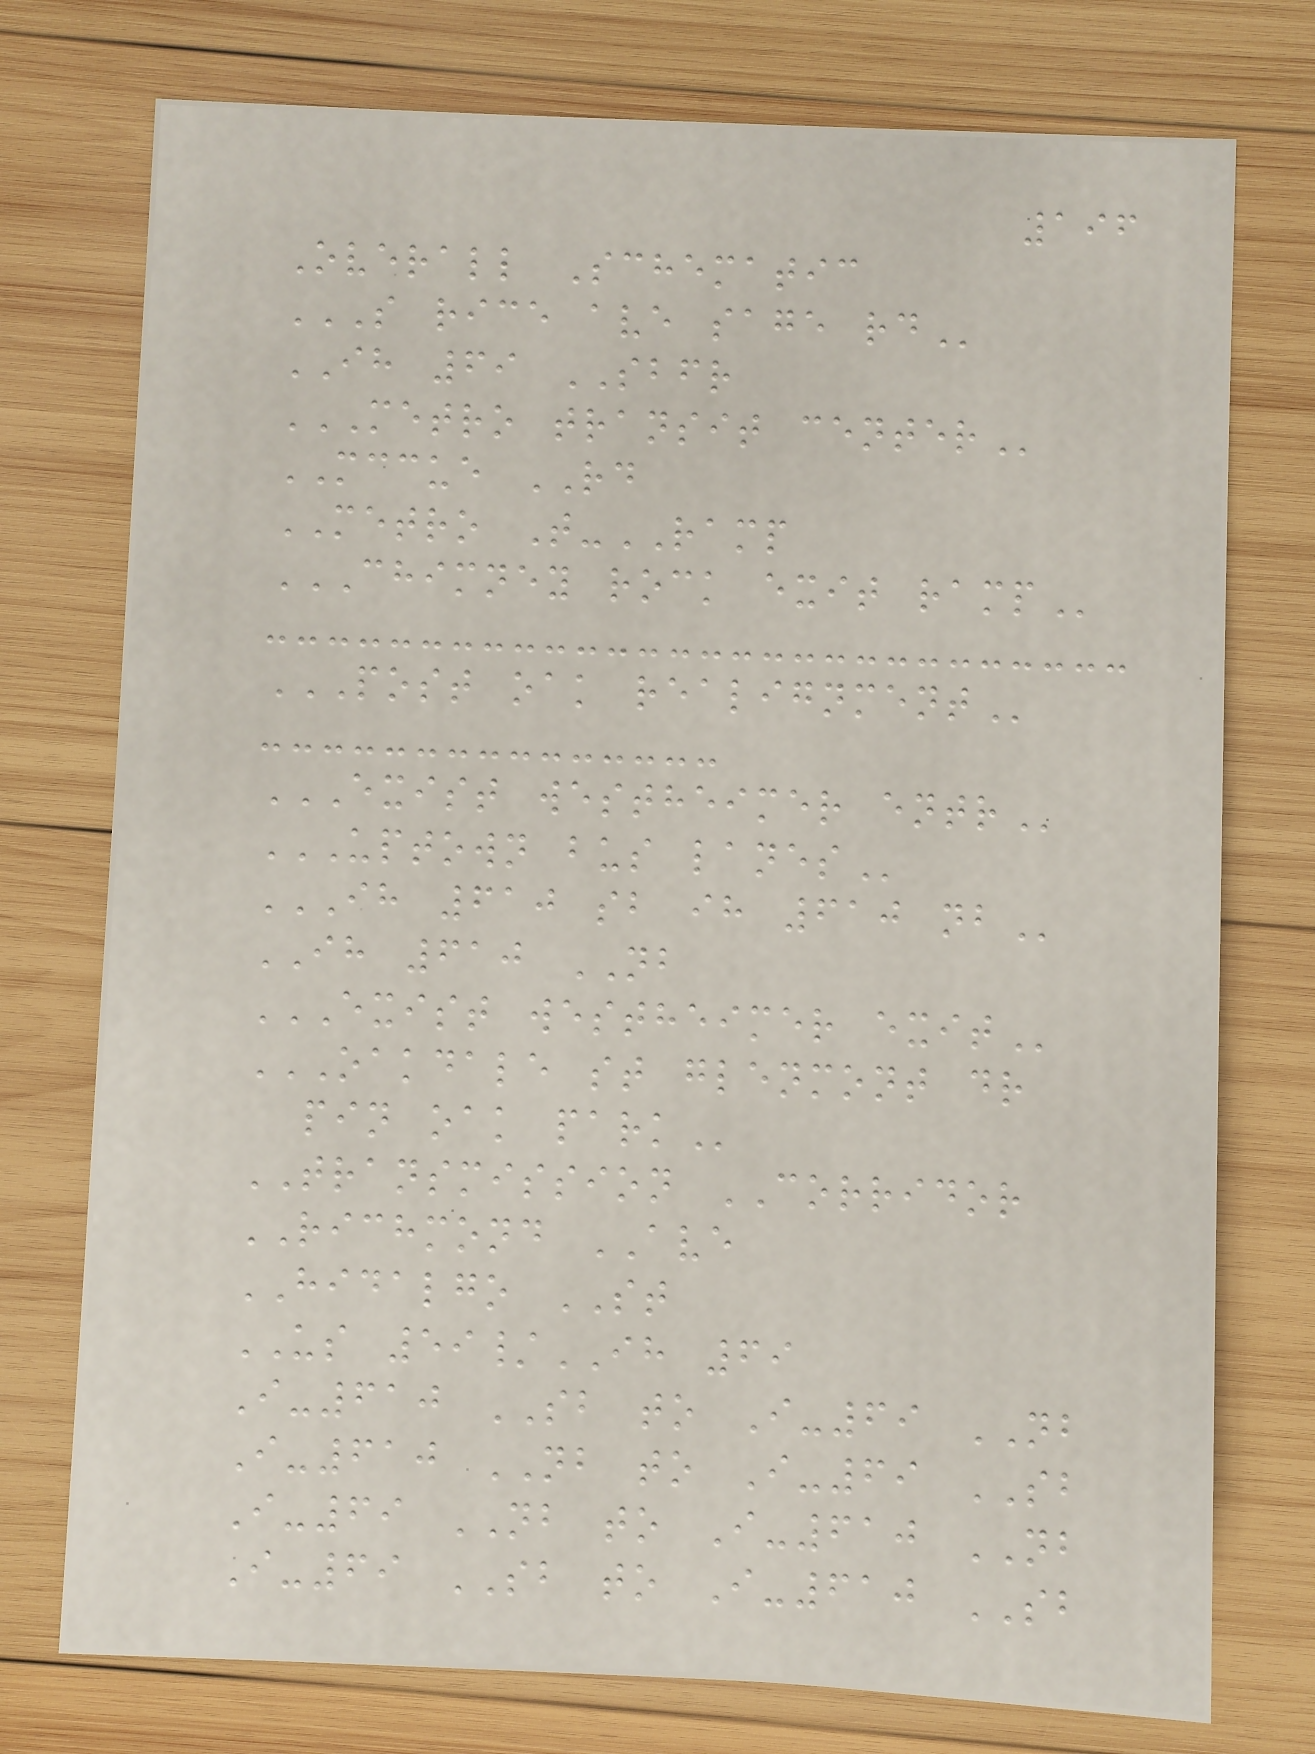196
Overall Schematic
S RICE AVE SAGE RD
IH 69 SBFR
METRO TRANSIT CENTER
MCCUE RD
METRO T-RAMP
CHIMNEY ROCK EXIT RAMP
POST OAK REALIGNMENT
EXIST WESTHEIMER ENTR
UPTOWN BUS LANES
IH 610 SB IH 610 NB
IH 610 NB
EXIST WESTHEIMER EXIT
OAKDALE ST GLENMONT DR
PIN OAK PARK
TRANSMISSION CORRIDOR
RICHMOND AVE
HIDALGO ST
US 59/IH 69
I-610 SB to I-69 NB
I-610 NB to I-69 SB
I-69 NB to I-610 NB
I-69 SB to I-610 SB
